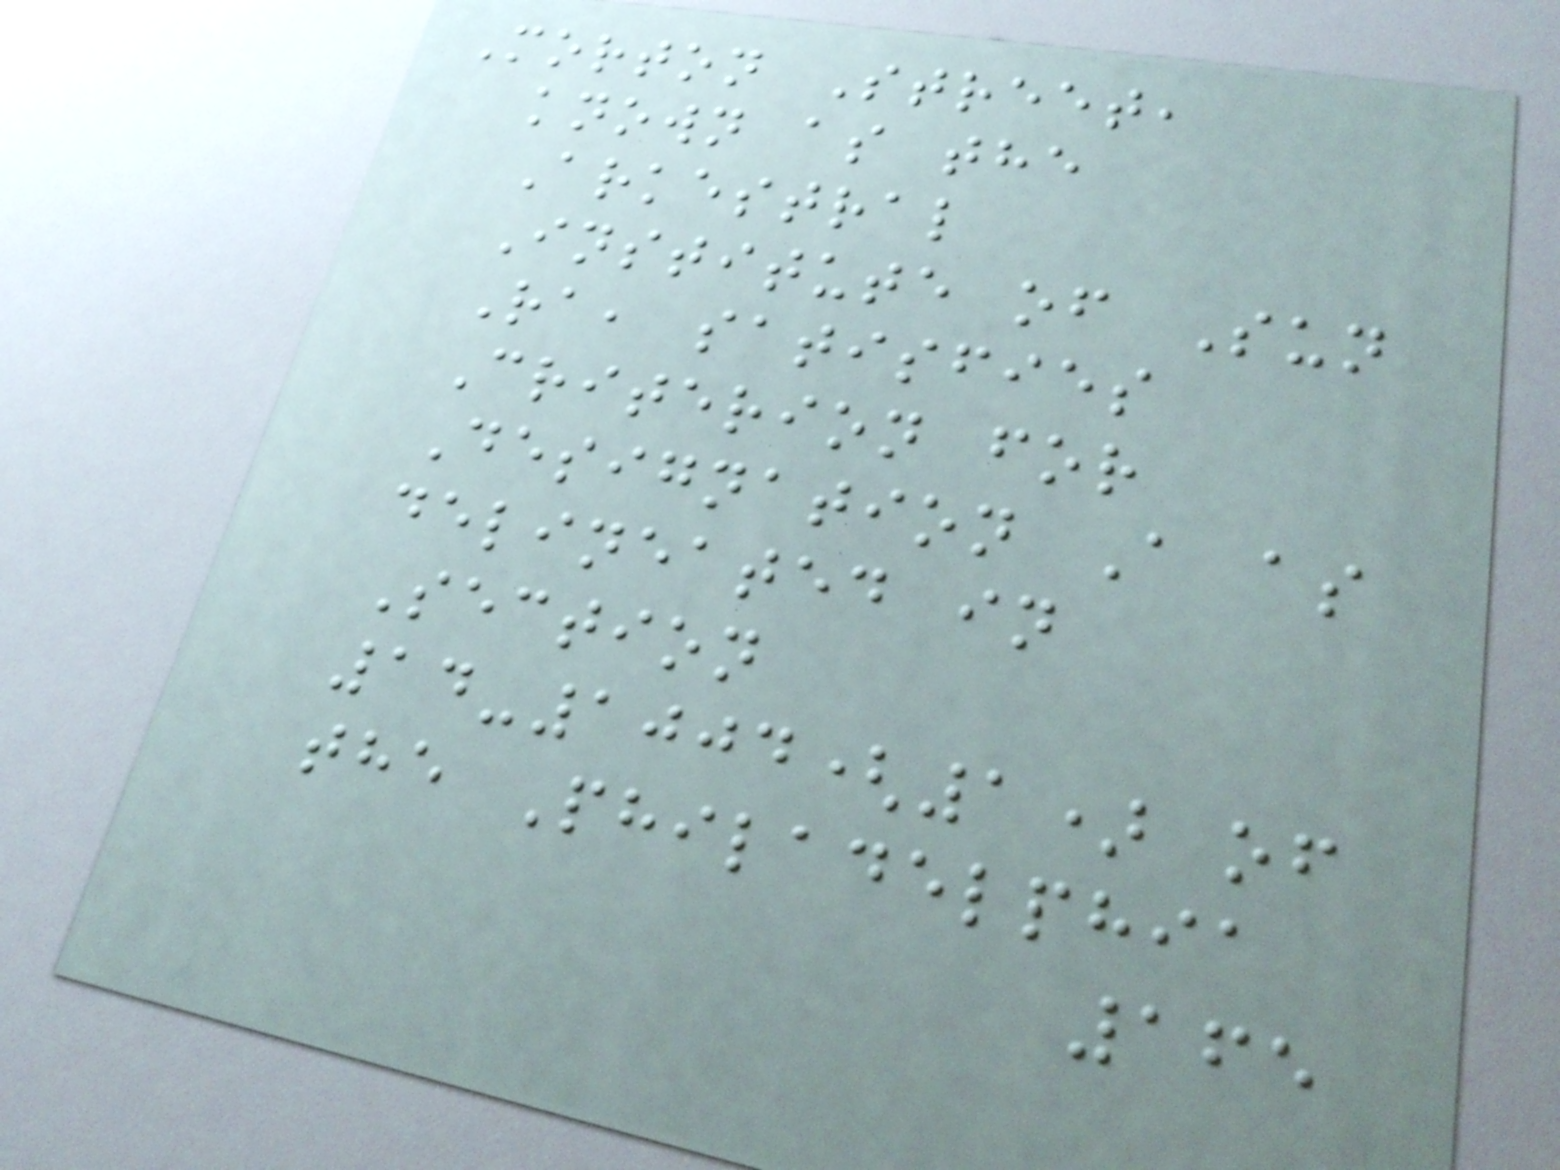Morton Street,
known as the
Arkestral
Institute of Sun
Ra, satisfies
Criterion for
Designation A as
delineated in
Section
14-1004(1) of
the Philadelphia
165
